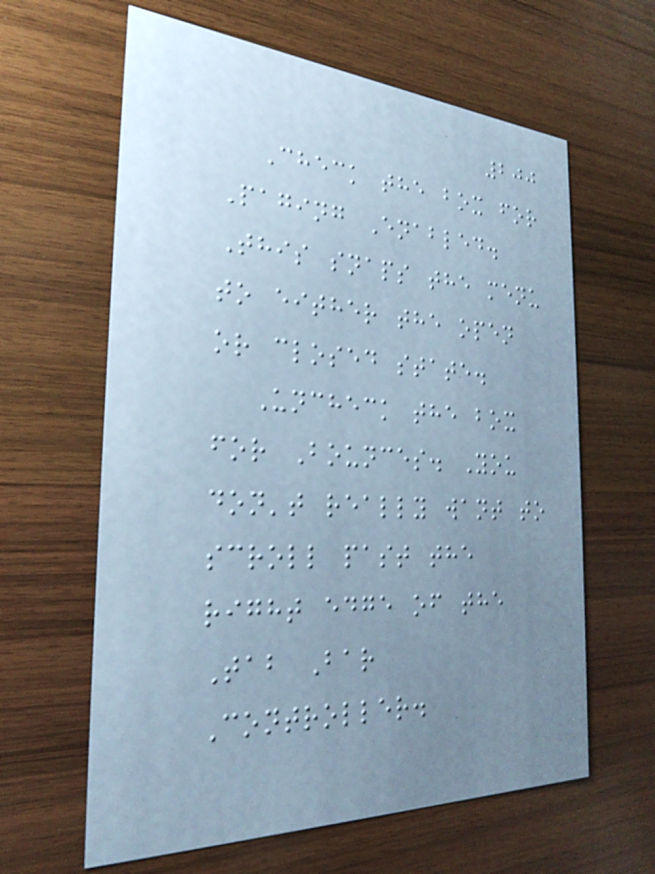200
Check the box for
Paging Enabled.
This snaps the menu
to either the open
or closed state.
Uncheck the box
for Bounces. You
don't really want to
scroll past the
right edge of the
Tab Bar
Controller.
